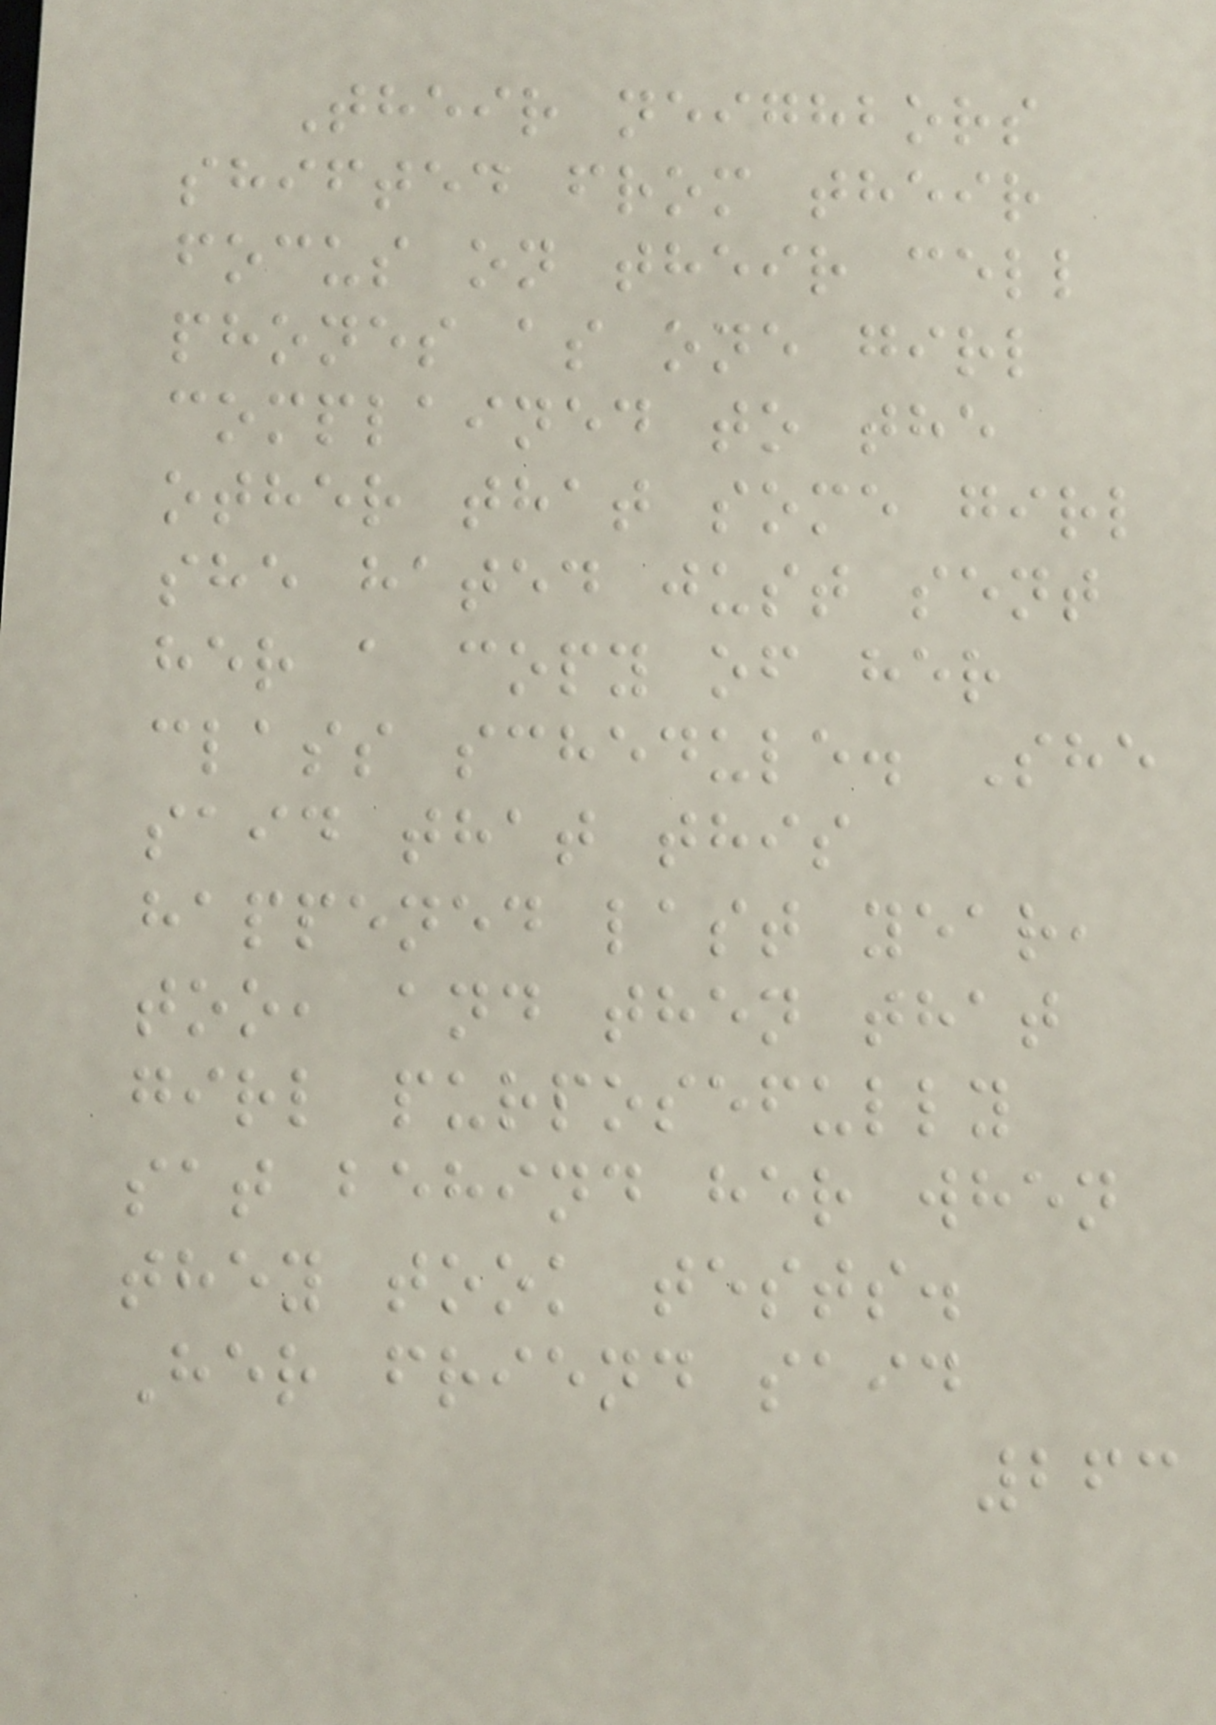Their neighbors
shifted from their
focus on their cell
phones as one girl
complained to the
other that some girl
she hated just sent
her a copy of her
class schedule. She
said that this
happened last year,
too, and then that
girl purposefully
sat behind her when
they took tests.
Her friend said
263
